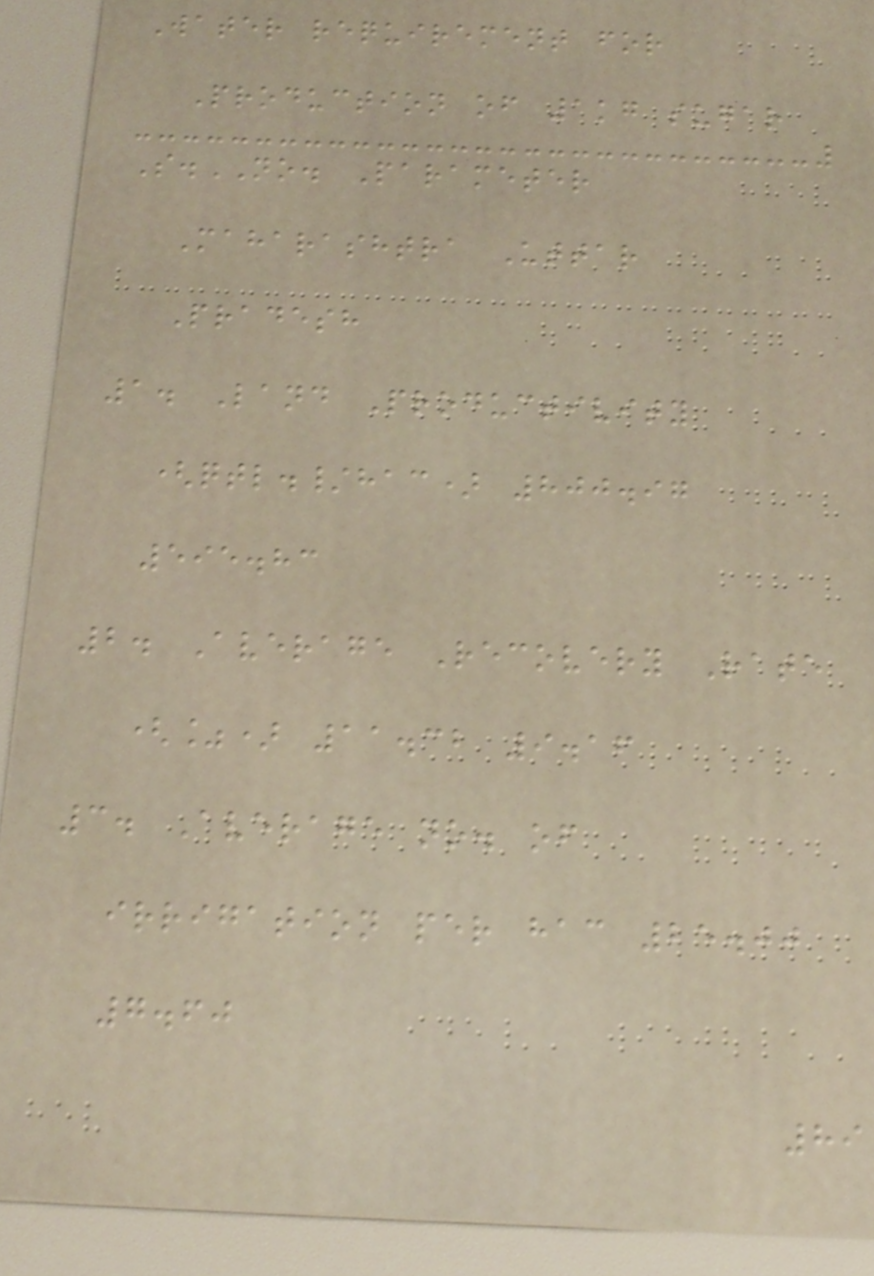Water requirement for
Production of 1kg sugar
S.NO. Parameter
Maharashtra Uttar
Pradesh
1. Land Productivity
(qtl./hac) 800.97
595.83
2. Average Recovery Rate
(%) 11.32 9.16
3. Average no. of
irrigation per hac 25.00
7.60
89
